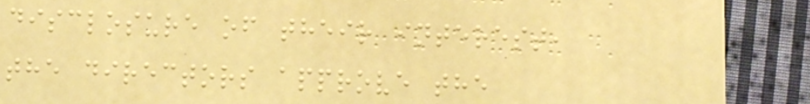disclosure of their interest,
the directors approve the
